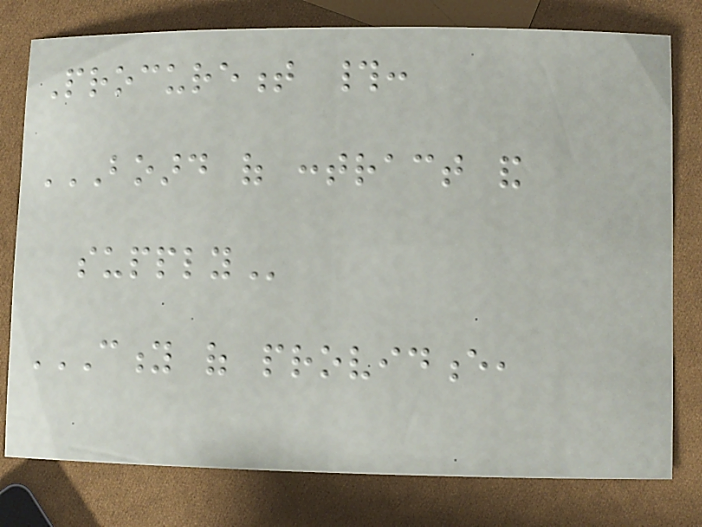Procurement #:
BOARD OF CONTRACT AND
SUPPLY
CITY OF PROVIDENCE,
